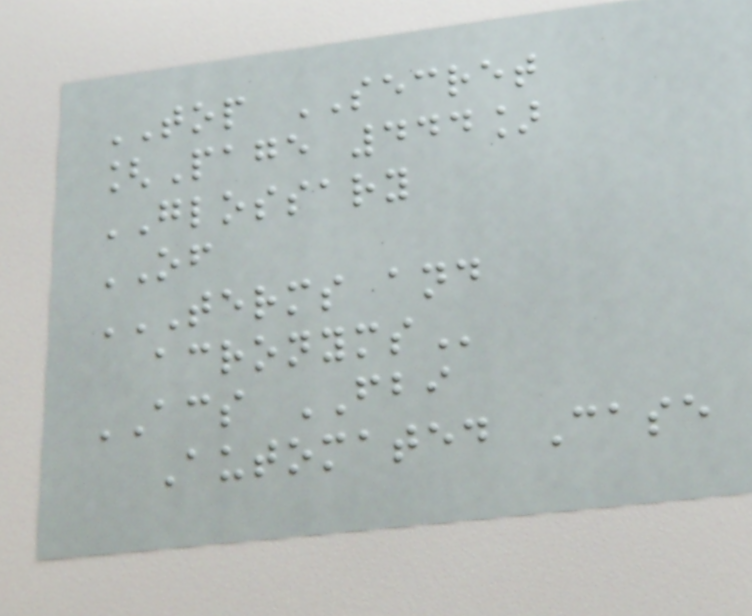TOP SECRET
[Page 444]
GLOSSARY
OF
TERMS AND
ACRONYMS
ACS FBI
Automated Case
